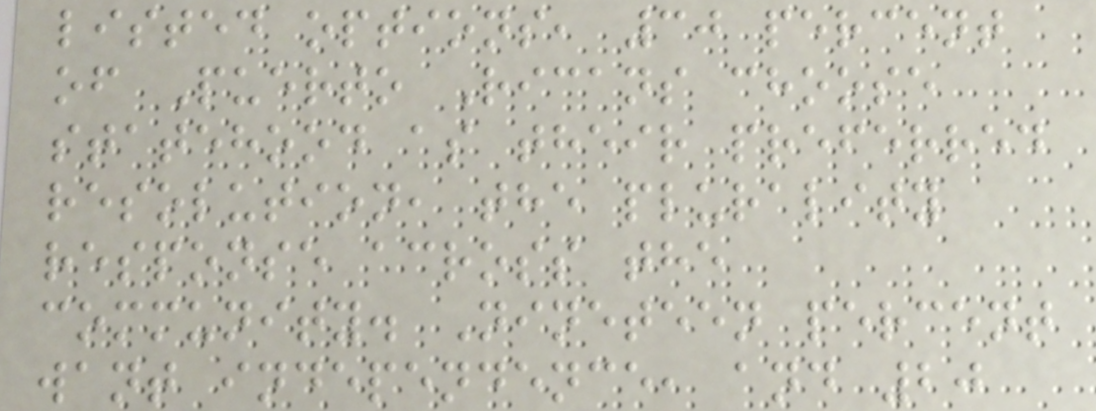listed options, 30 percent
of Puerto Ricans choose
statehood as their preferred
resolution, the plurality
response across the
community. Nineteen percent
want independence, and 20
